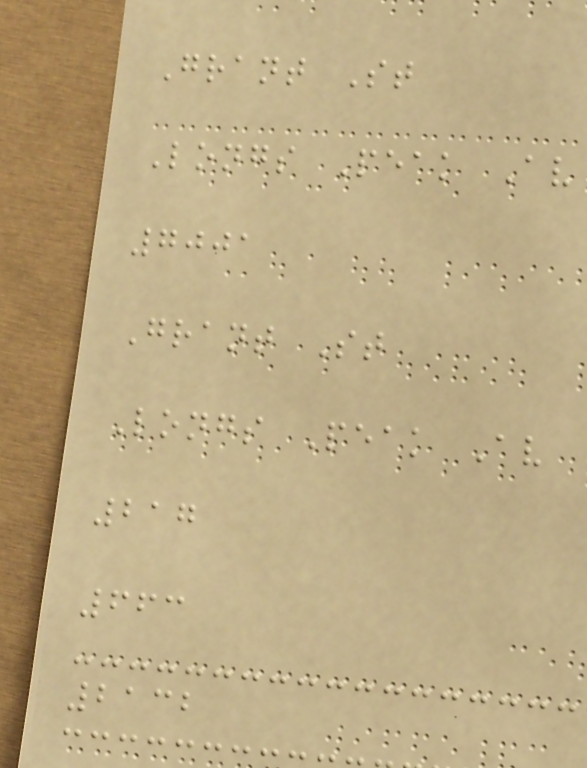Grant St
Longs Peak Av
7001
Grant St
Longs Peak Av
217
663
2132
